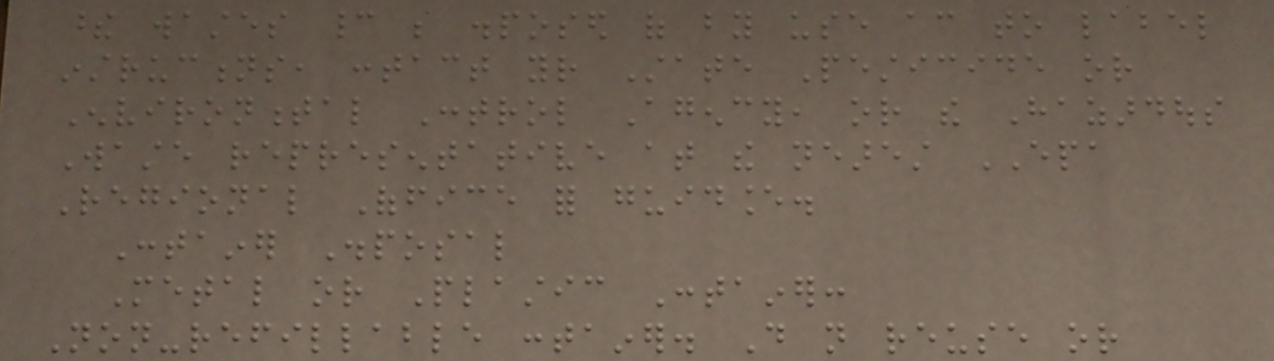these wastes cannot be disposed of by use according to label
instructions, contact your State Pesticide or
Environmental Control Agency, or the Hazardous
Waste representative at the nearest EPA
Regional Office for guidance.
Container Disposal
Metal or Plastic Container:
Non-refillable container. Do not reuse or
